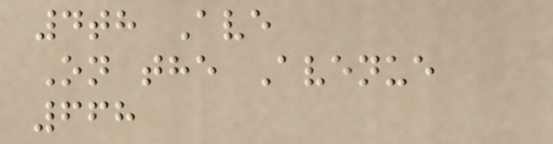4th Ave
On the Avenue
668
